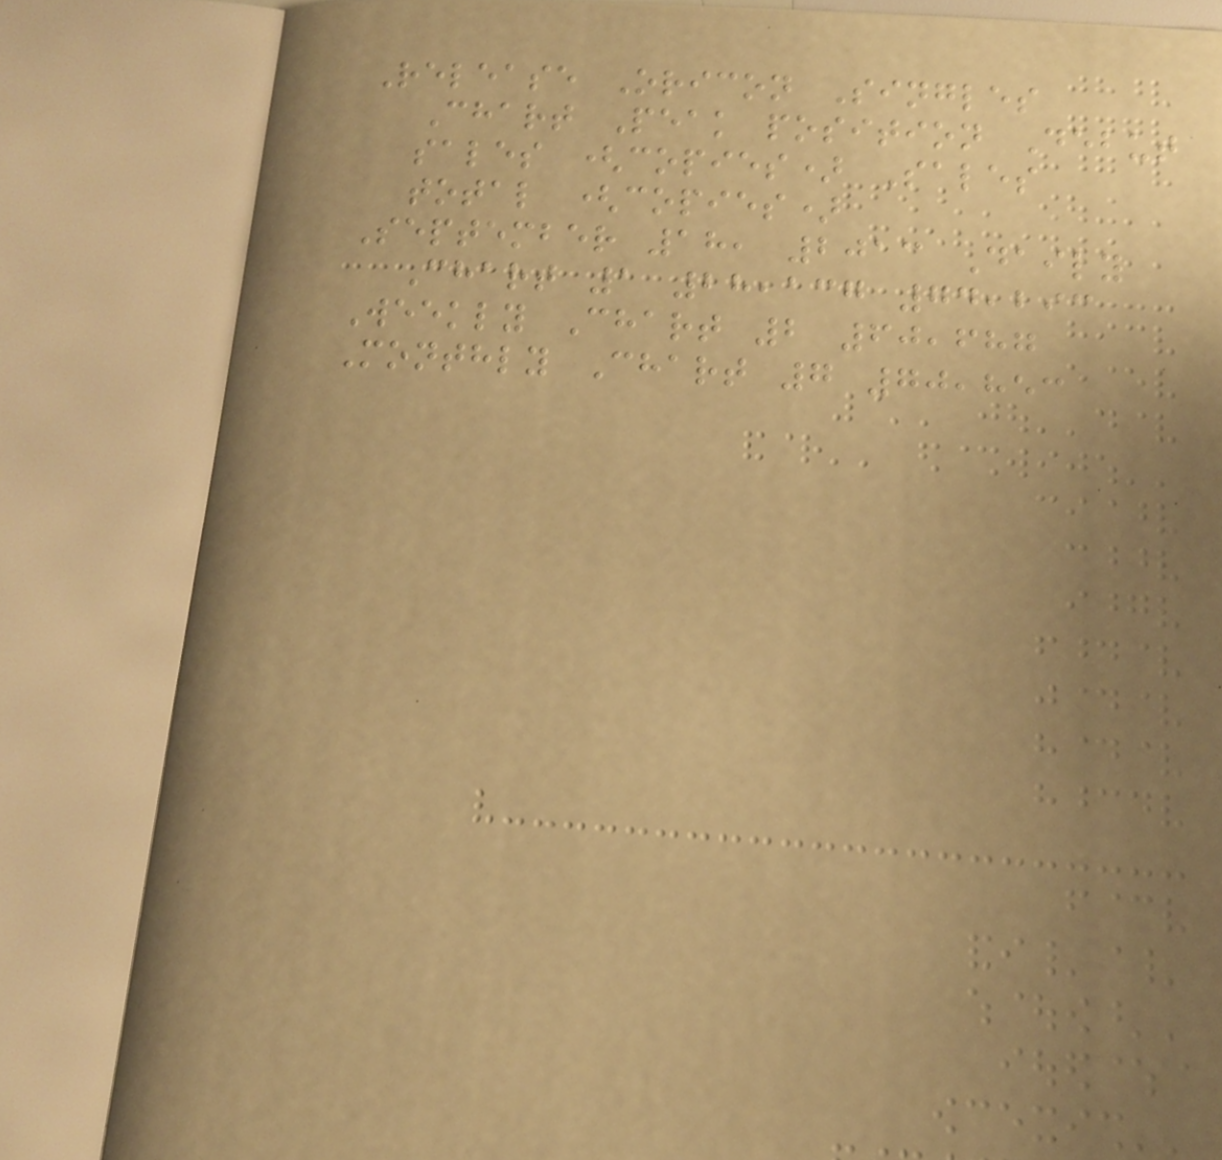Release Oricon Singles
Chart Peak position Debut
sales (copies) Sales
total (copies)
September 18, 2013 Daily
Chart 1 28,137 74,293
Weekly Chart 2 60,687
Monthly Chart 7 70,853
